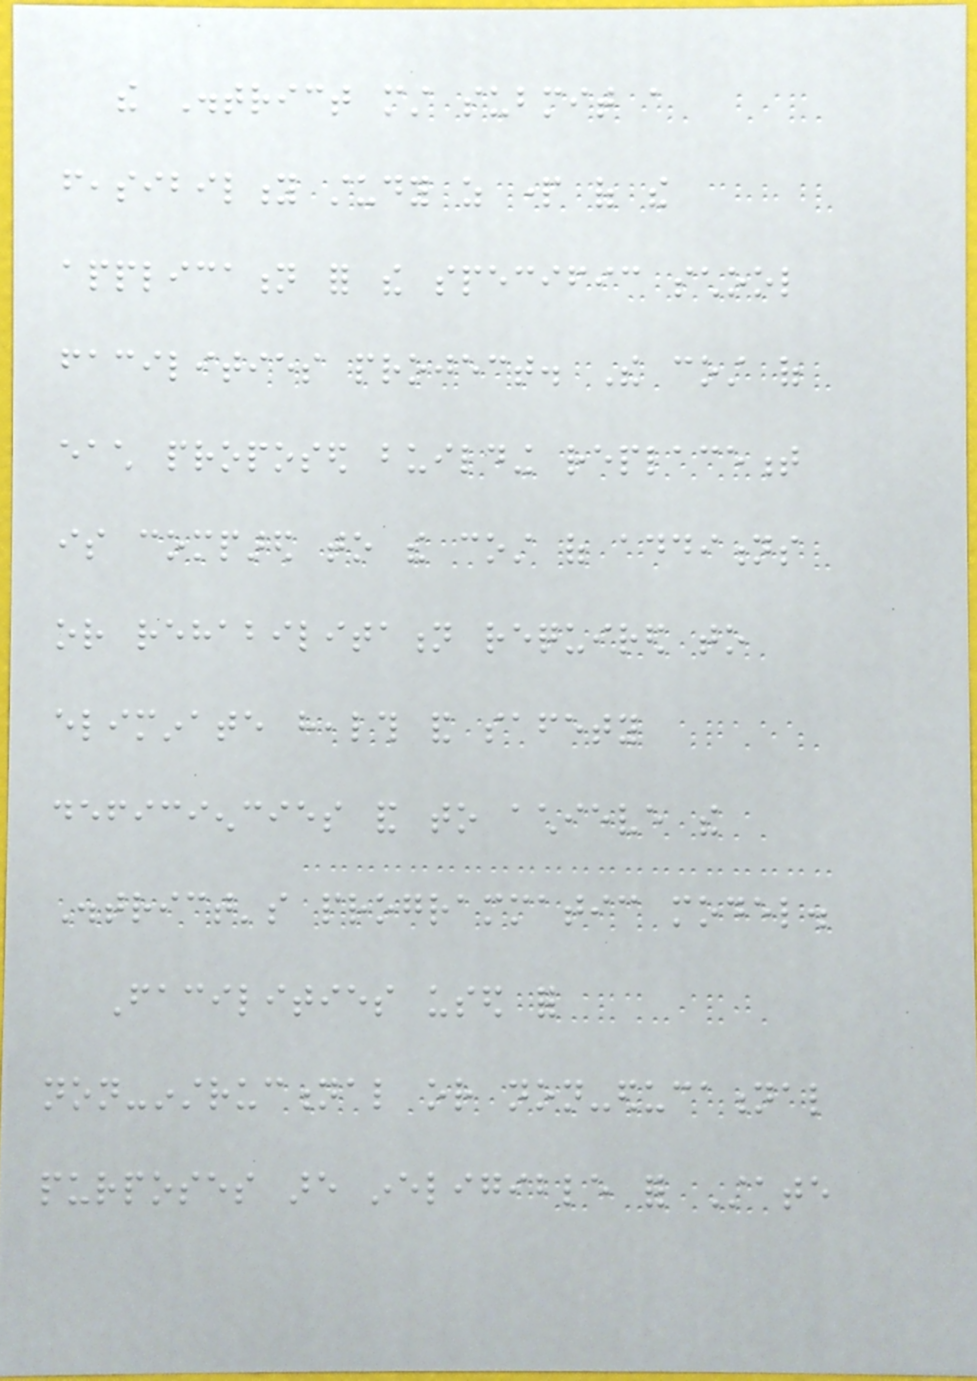the District must submit a
feasibility study as part of the
application for the specific school
facilities project. The cost of
each proposed building replacement
is compared to the cost of additions
or rehabilitation required to
eliminate health and safety
deficiencies and to achieve the
District's programmatic model.
Facilities used for
non-instructional or non-educational
purposes are ineligible for State
